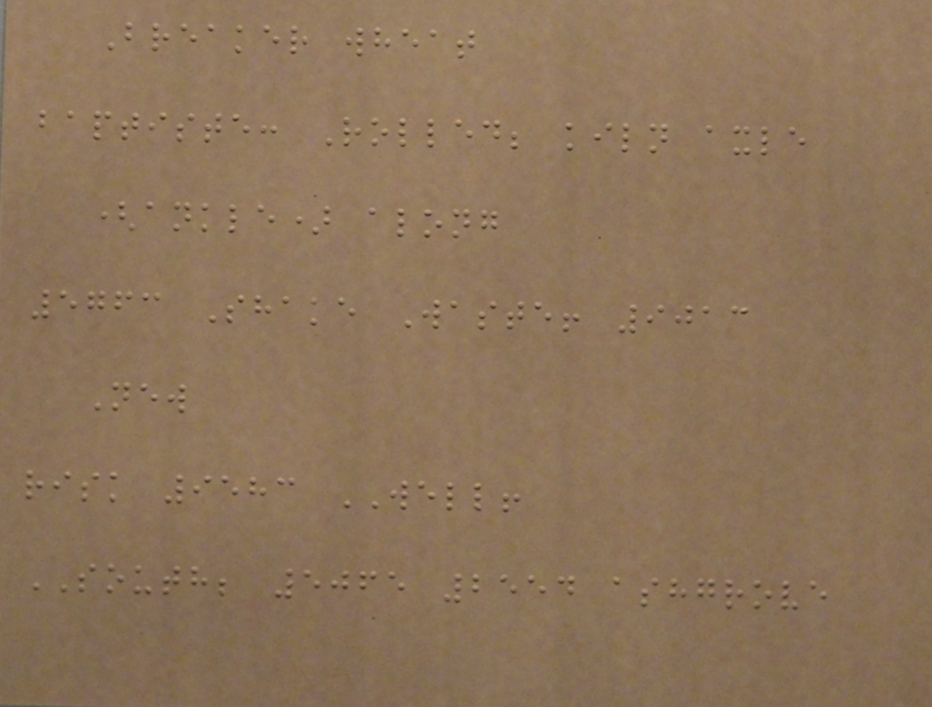Breaker wheat
baptiste: Rolled; kiln axle
(ankle) along
5763 Shake Waste! 9013
New
risk 9583 WELL!
SOUTH; 5065 2554 ashgrove
